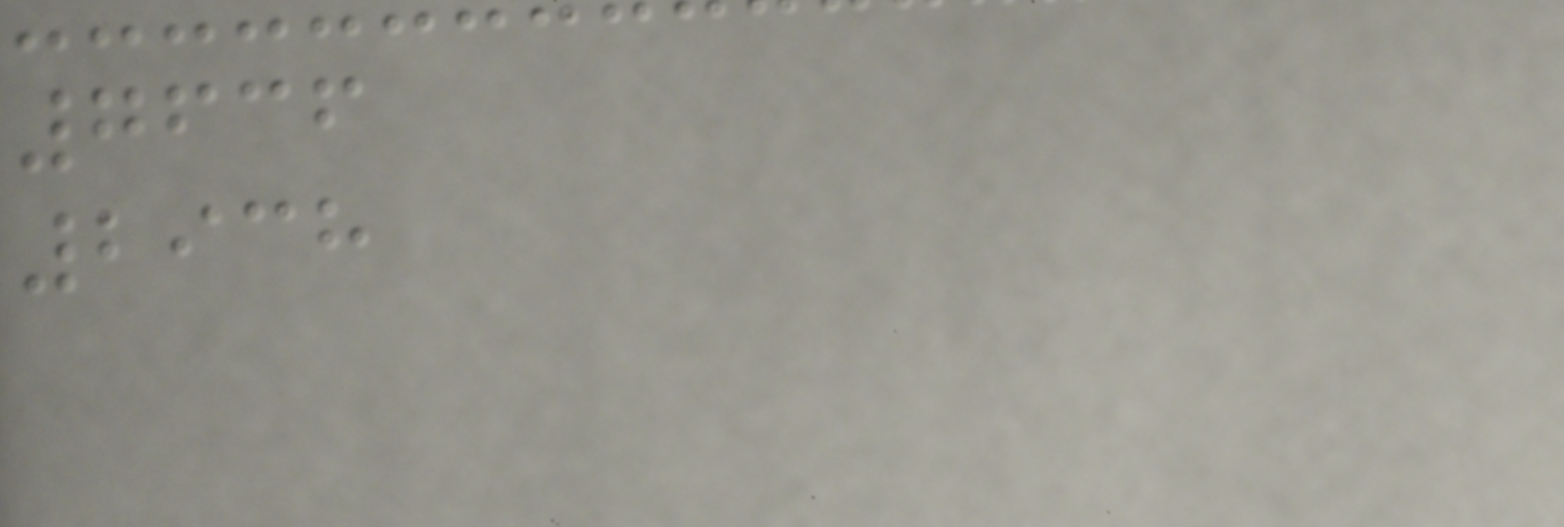7636
2938
